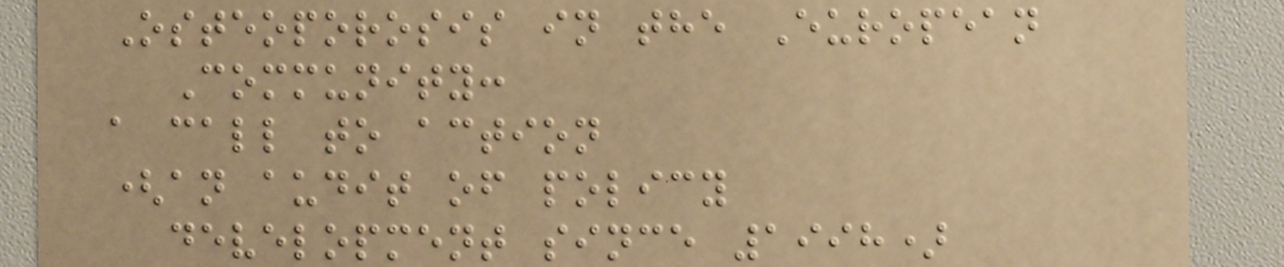Osteoporosis in the European
Community:
a call to action
(an audit of policy
development since 1998)
